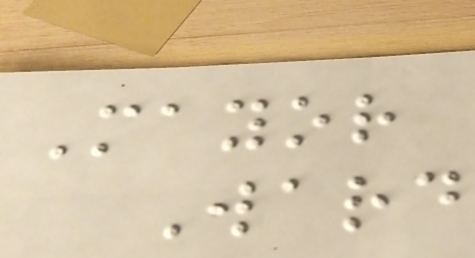Mayor
Ward
